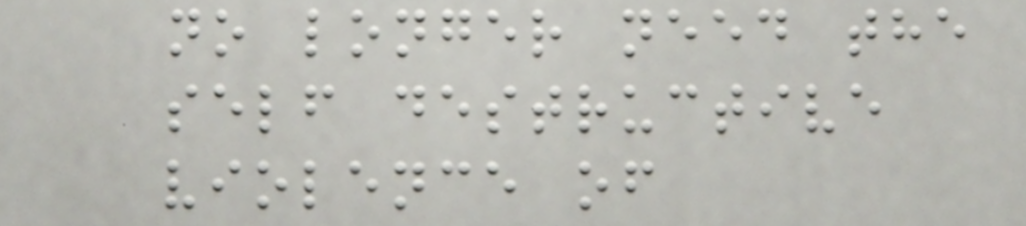no longer need the
self destructive
violence of
